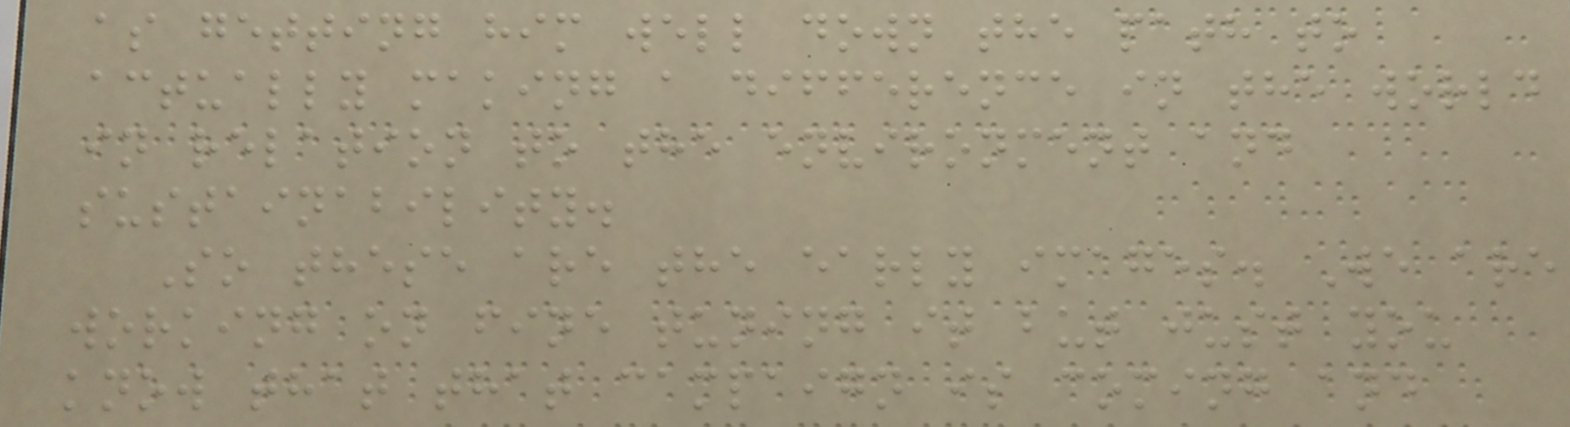as getting him well down the path to
actually making a difference in the world
in relation to the environment and
sustainability.
So these are the early images. We are
working on fine tuning it but just you
know that that campaign is coming and
